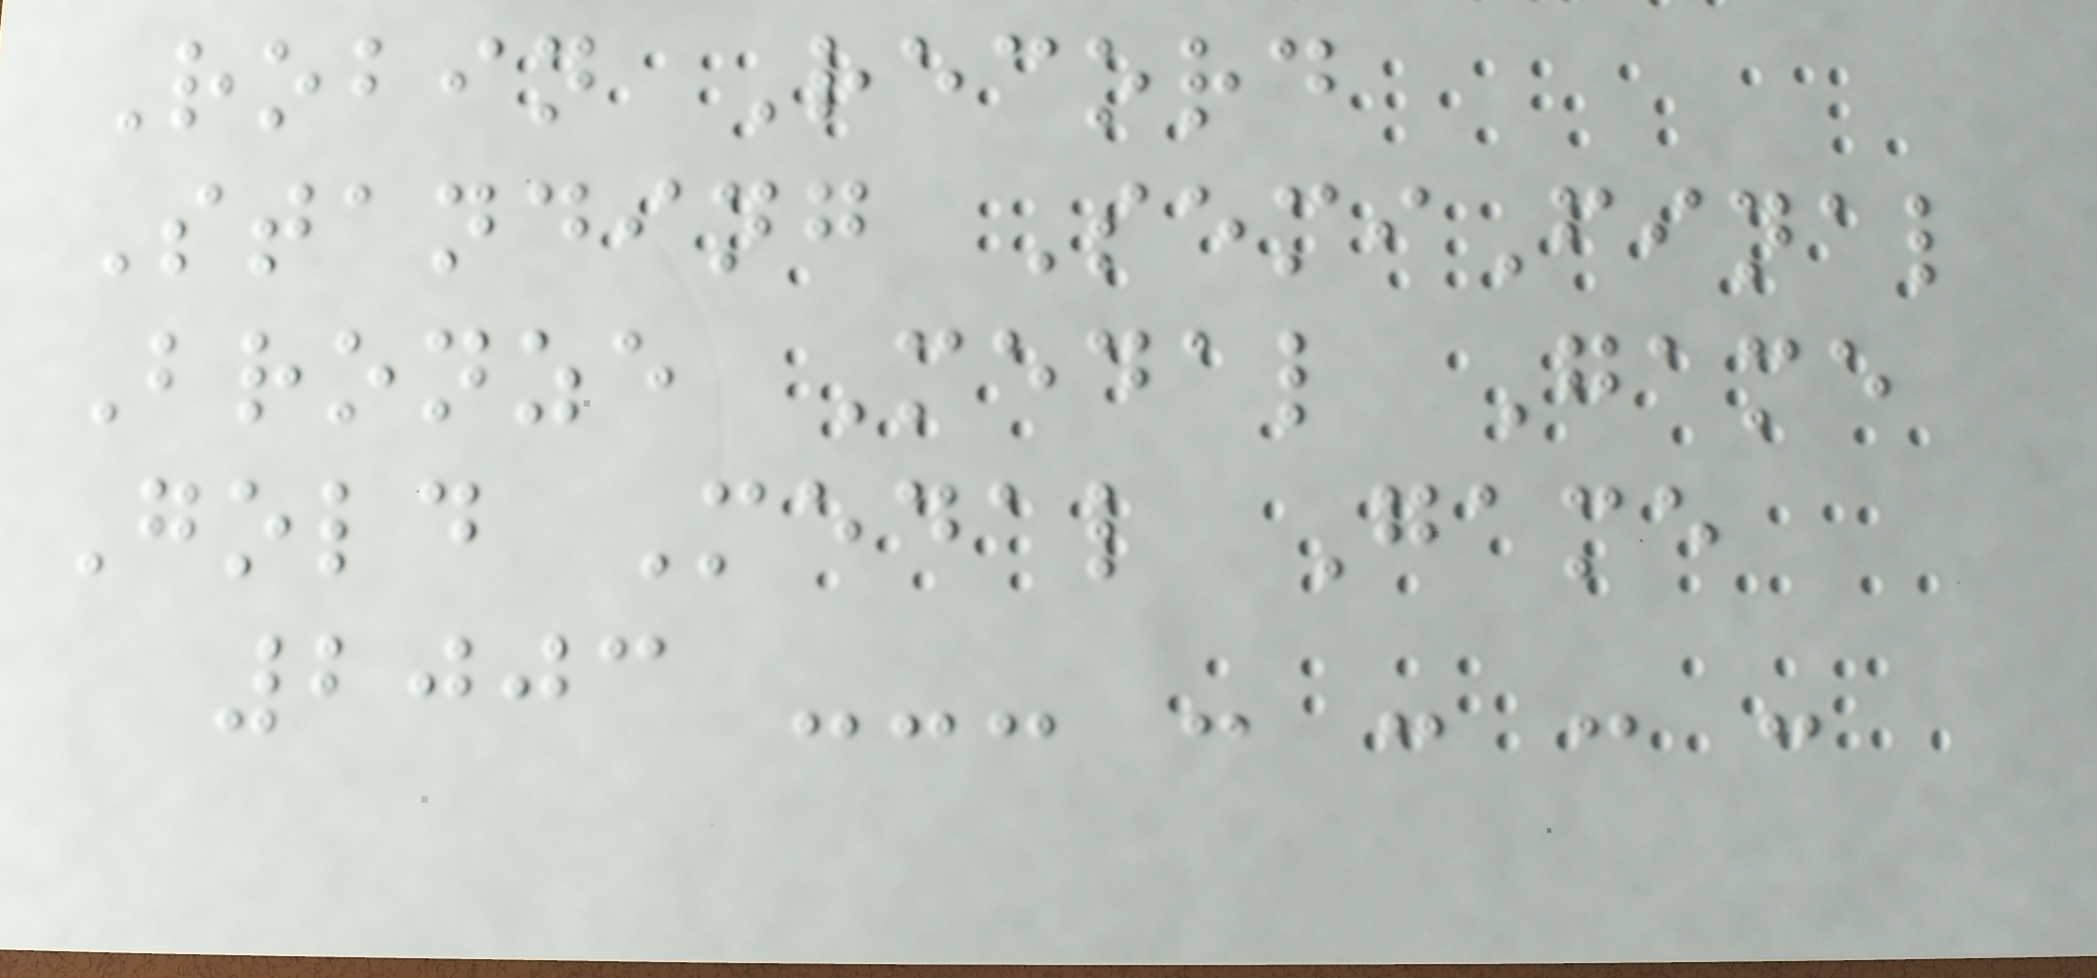Robin Record
Standing SemiFinal
Bronze Medal Game
Gold Medal Game
2003 --- - - - -
